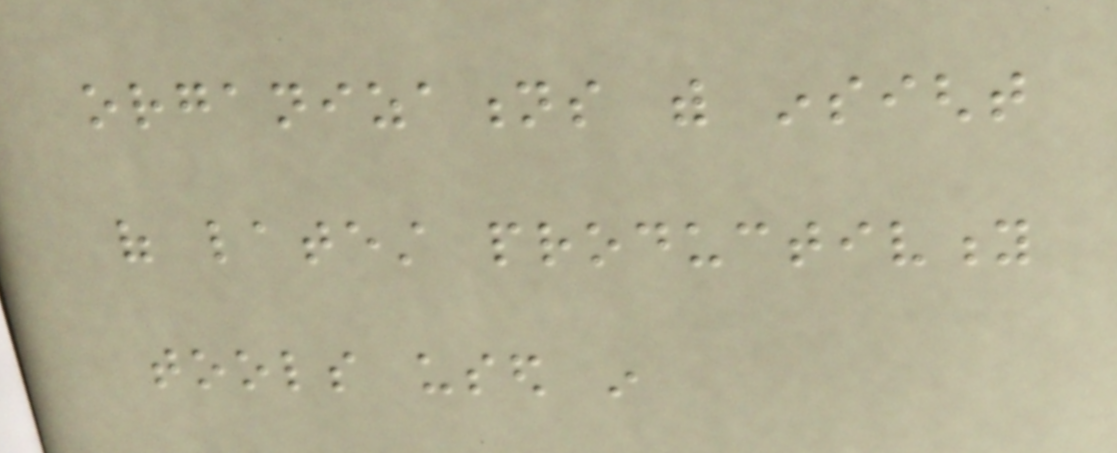organizations with insight
of latest productivity
tools used in
